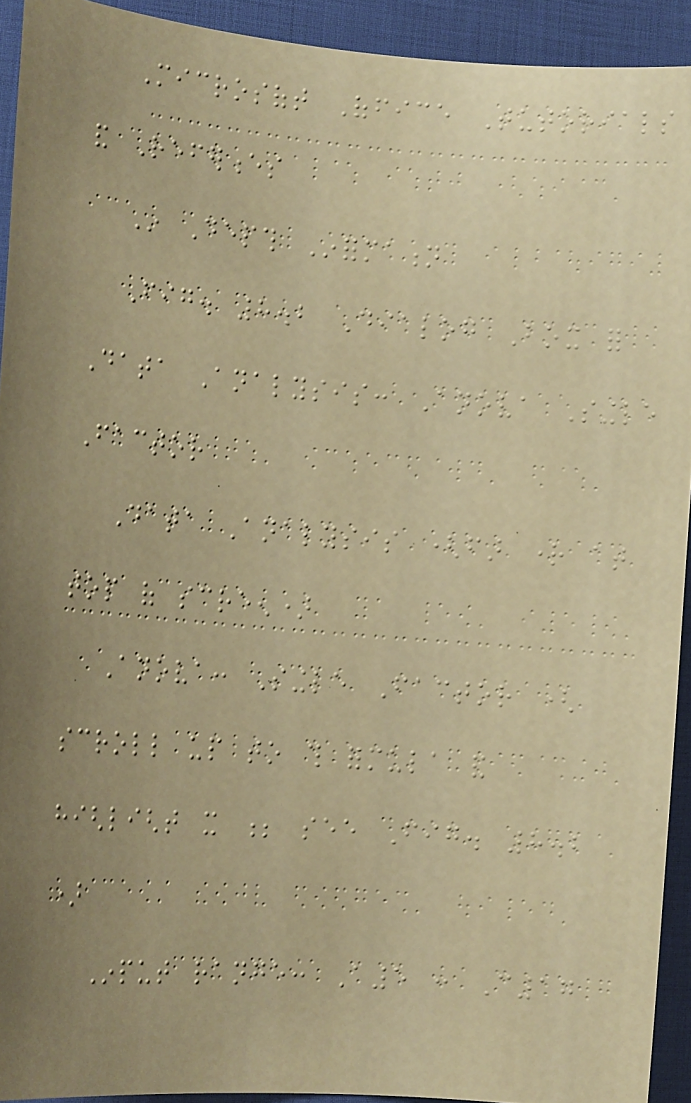Microsoft Office Tutorials
and References
In Depth Information
Fig. 8.2 Dialog Box for
Data Analysis: Anova Single
Factor
Data Analysis (far right at
top of screen)
Anova: Single Factor (
scroll up to this formula and
highlight it ; see Fig. 8.2
)
Input range: A5 : C17
